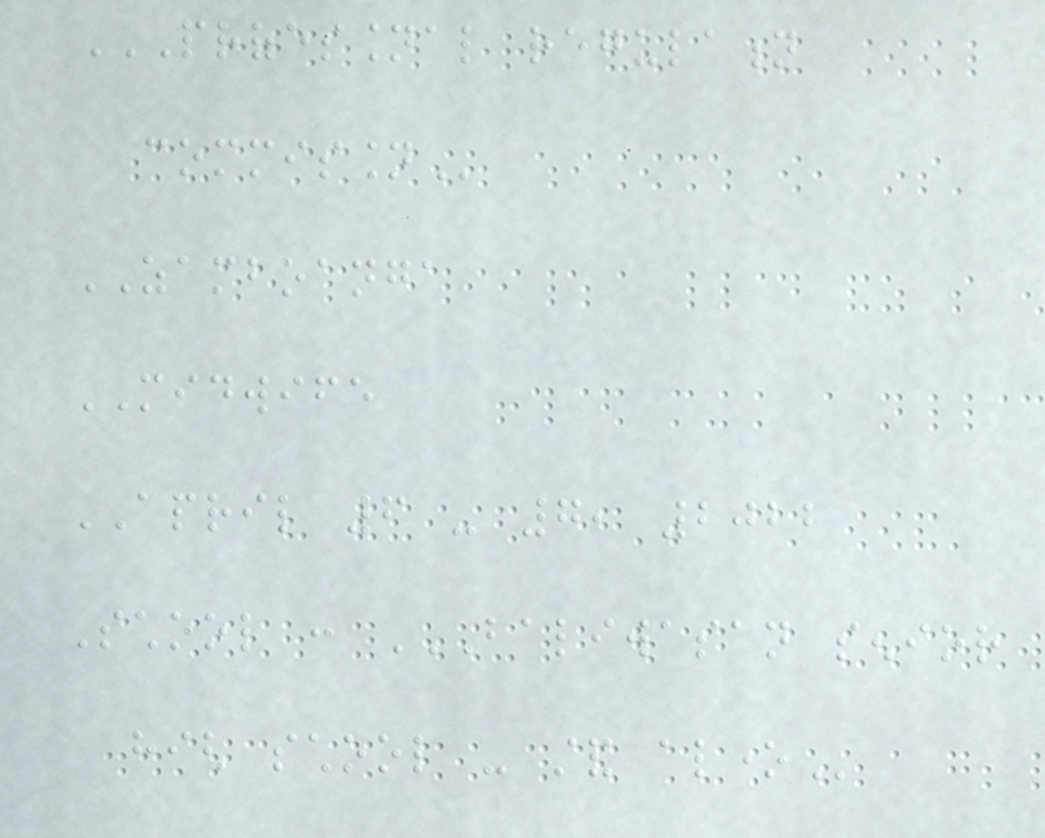PROFESSIONAL REGULATION
COMMISSION
ZAMBOANGA
MIDWIFE
APRIL 6 - 7, 2022
School : BALIWASAN SENIOR
HIGH SCHOOL - STAND ALONE
